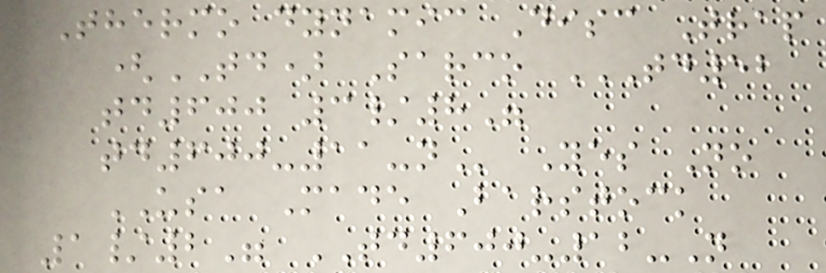Thermo dynamic Disc Trap
(TD) Sarco TD52
TD600 3/8"
TD600-11-N Yes No
USA Made Barstock
1/2" TD600-12-N
